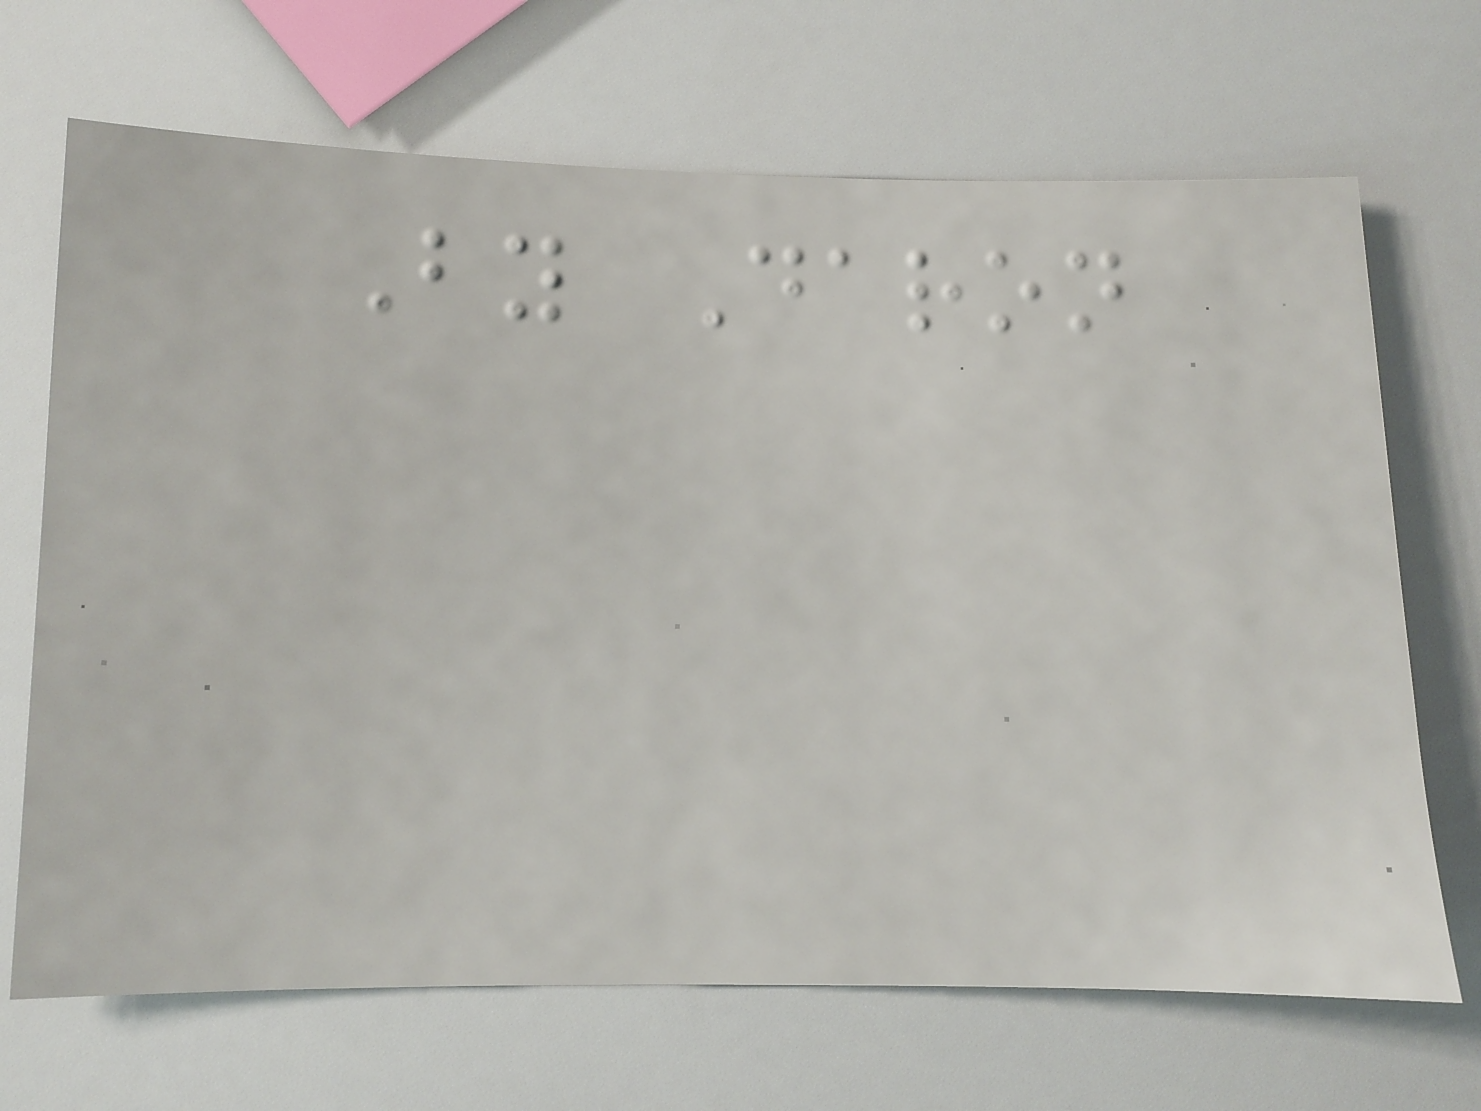By Daron
